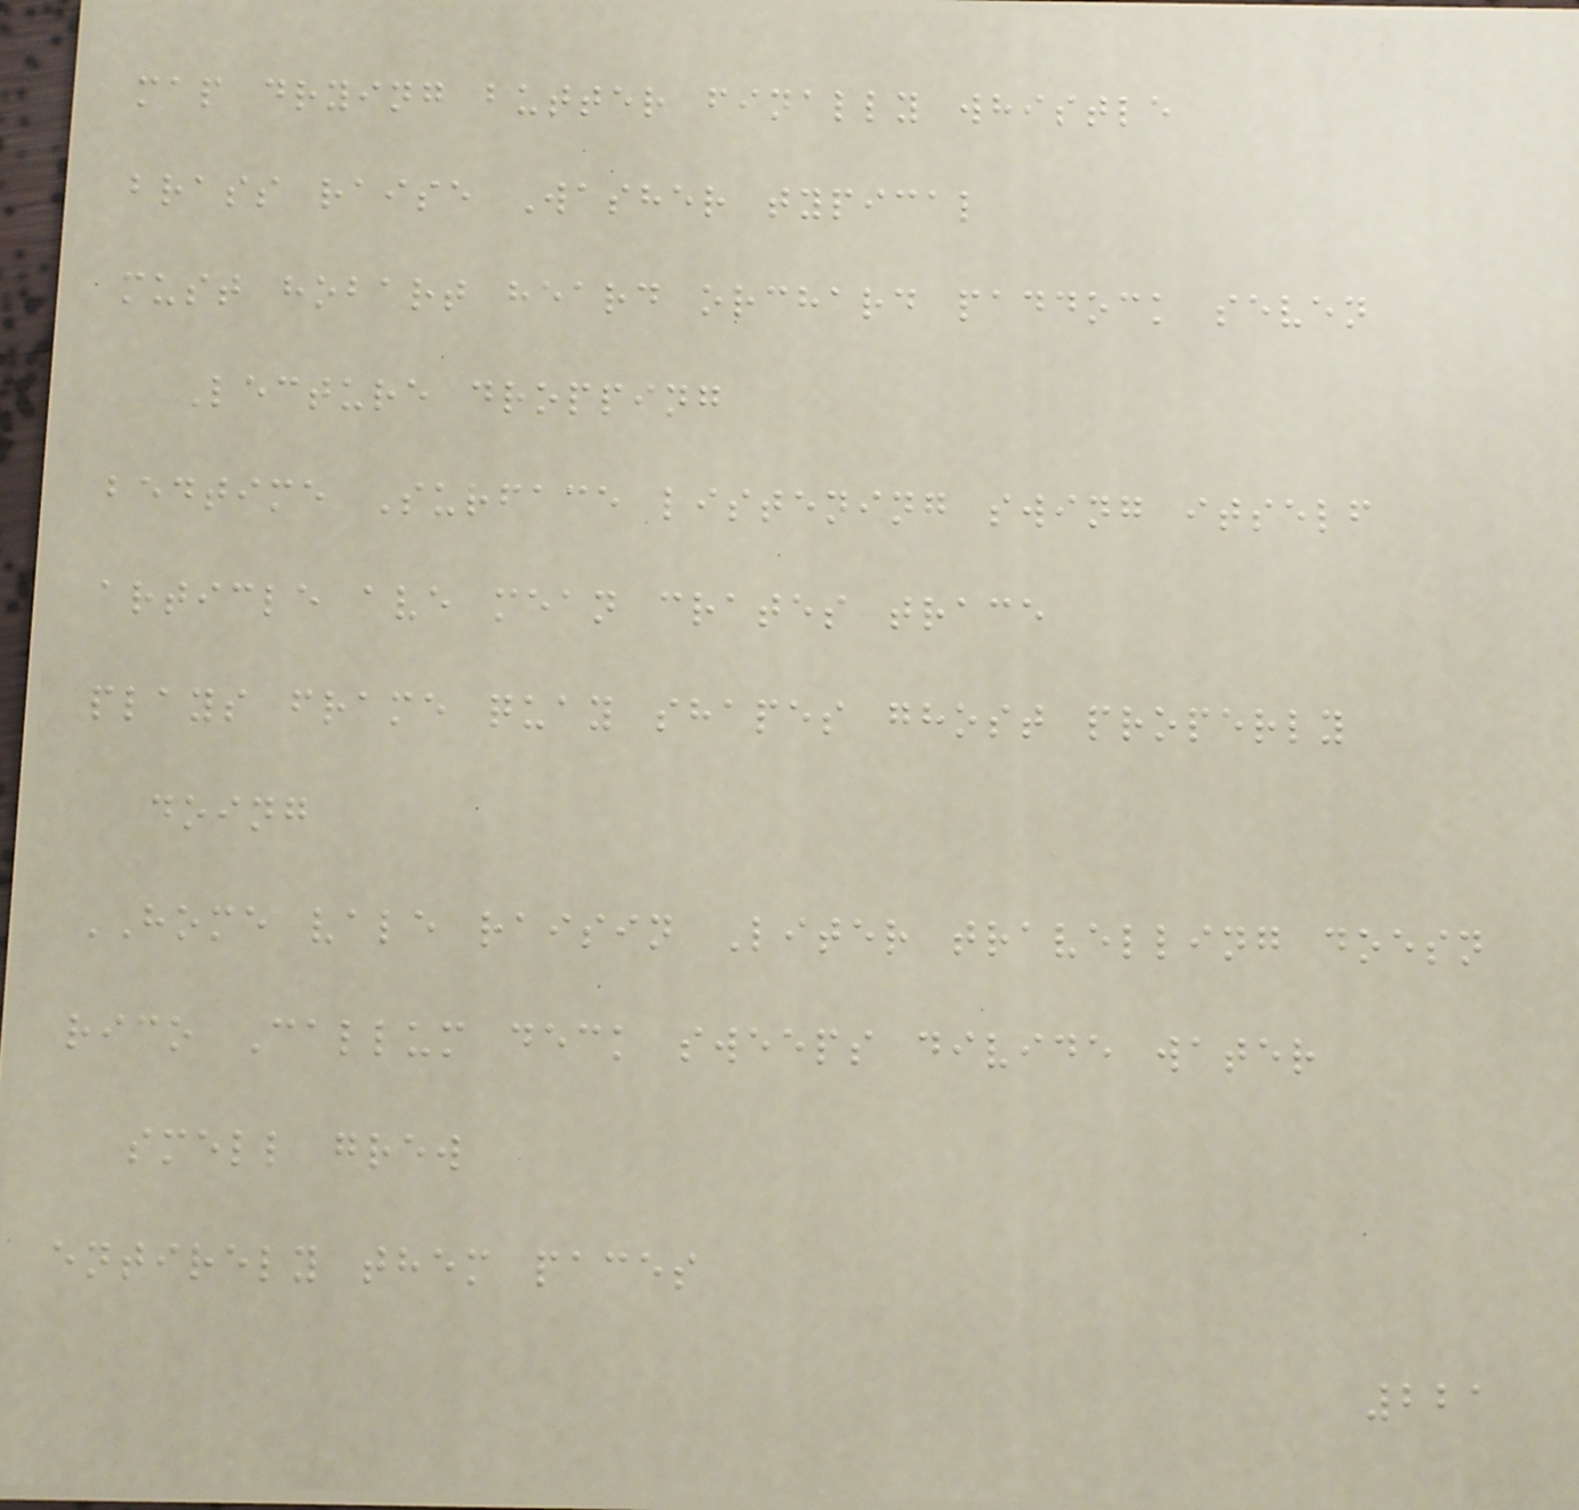map drying butter finally whistle
brass raise Washer typical
must hobart heard orchard paddock seven
Lecture dropping
bedtime Surface listening swing itself
article ave mean crates trace
plays frame quay shapes ghost properly
doing
HOME vale raisin Liter travelling doesn
rico Callum deck sweeps divide water
smell grew
entirely them paces
221
